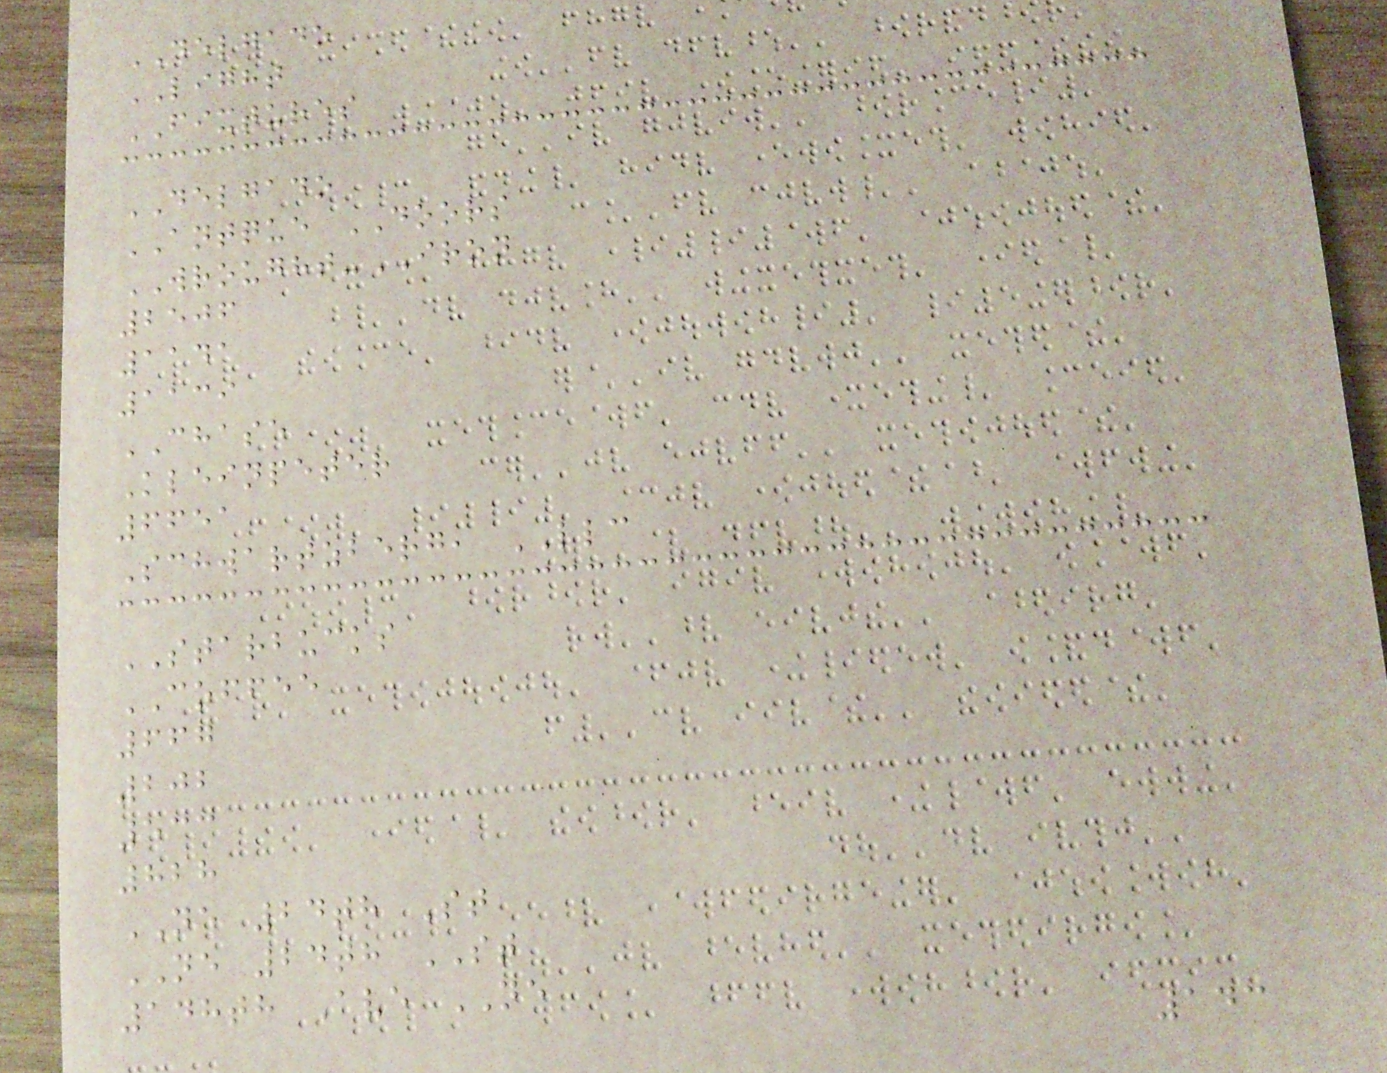DELGADO
LIGHT
FIXTURES
DELGADO
ANTQUE DOORS
WROUGHT-IRON
2506
1141
1139
CHASE
Kleinpeter
6651
Schwartzberg, LLC
STARBUCKS
COFFEE
667
202
533
828
NE 24th St
NE 24th ST
148th Ave NE
143
